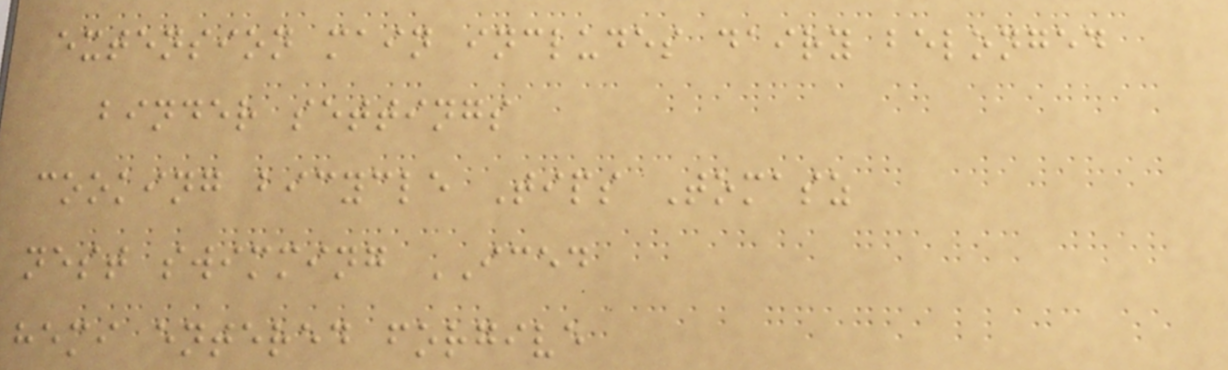extension main includes dairy belonged
binder settings
cooking bicycle Tips Tomasz
nest swimming ICED
hemi entered forgive
